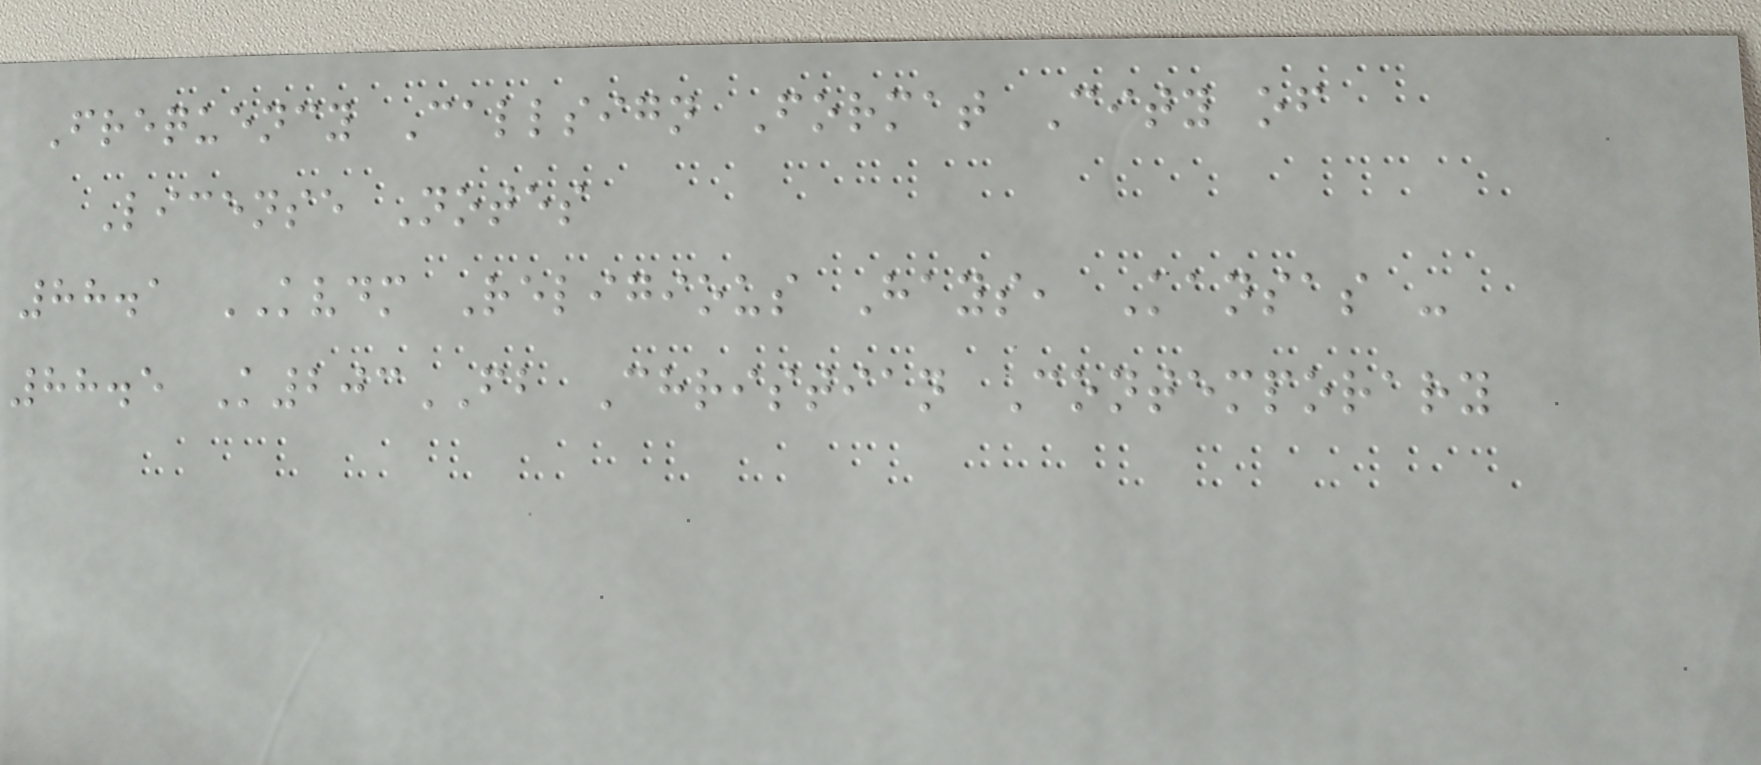Frequency Callsign Format City of
License Notes
88.1 KVDM Religious Hays, Kansas -
88.5 K203FB Christian Contemporary
